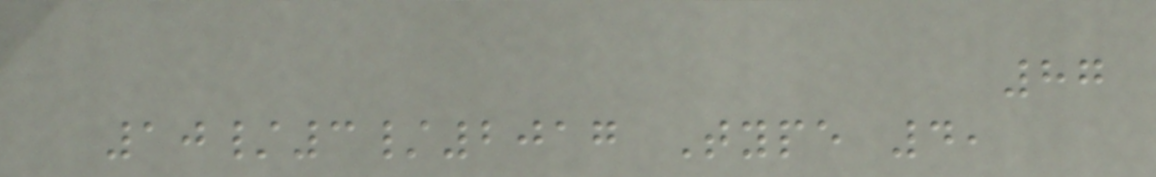87
10/3/2017 Type 4,
